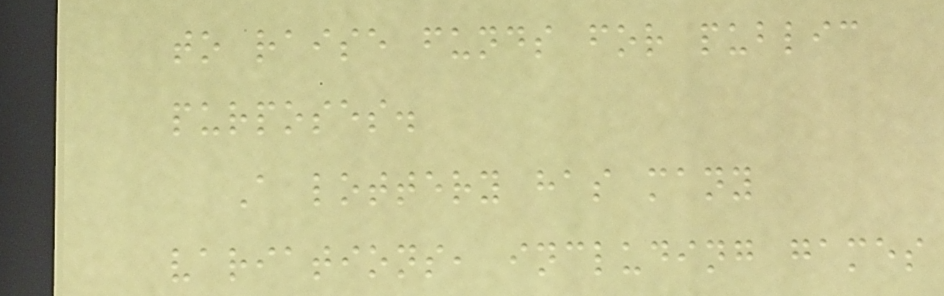to raise funds for public
purposes.
A lottery has many
variations, including games
